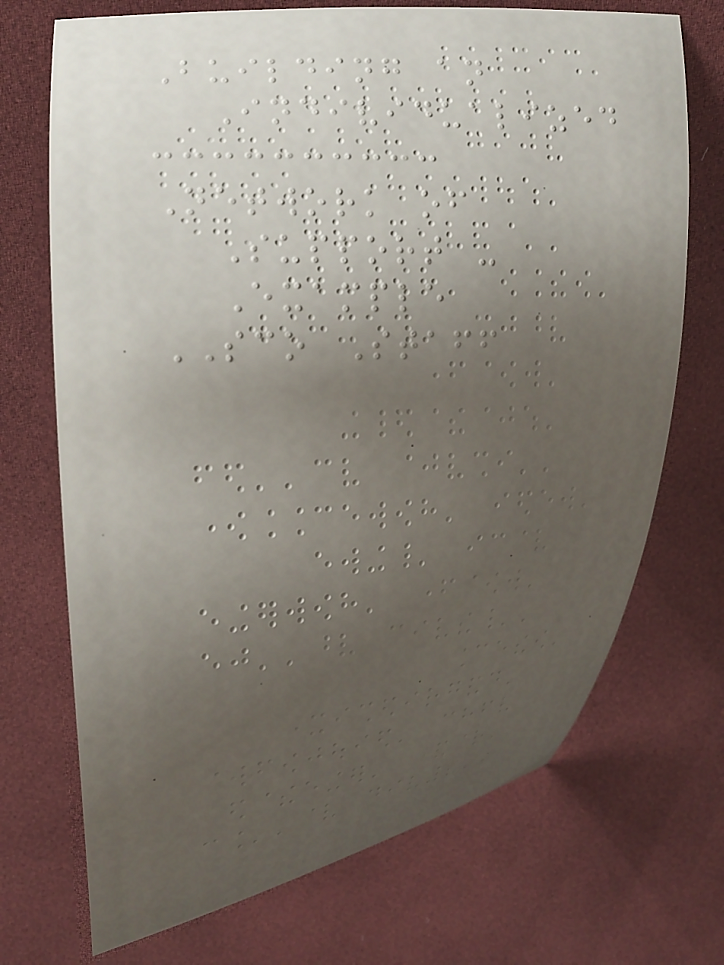Building an
Individualized
Network of
Support -
Example
SCO Staff
